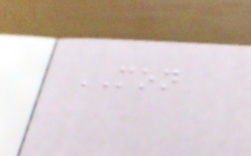MON
